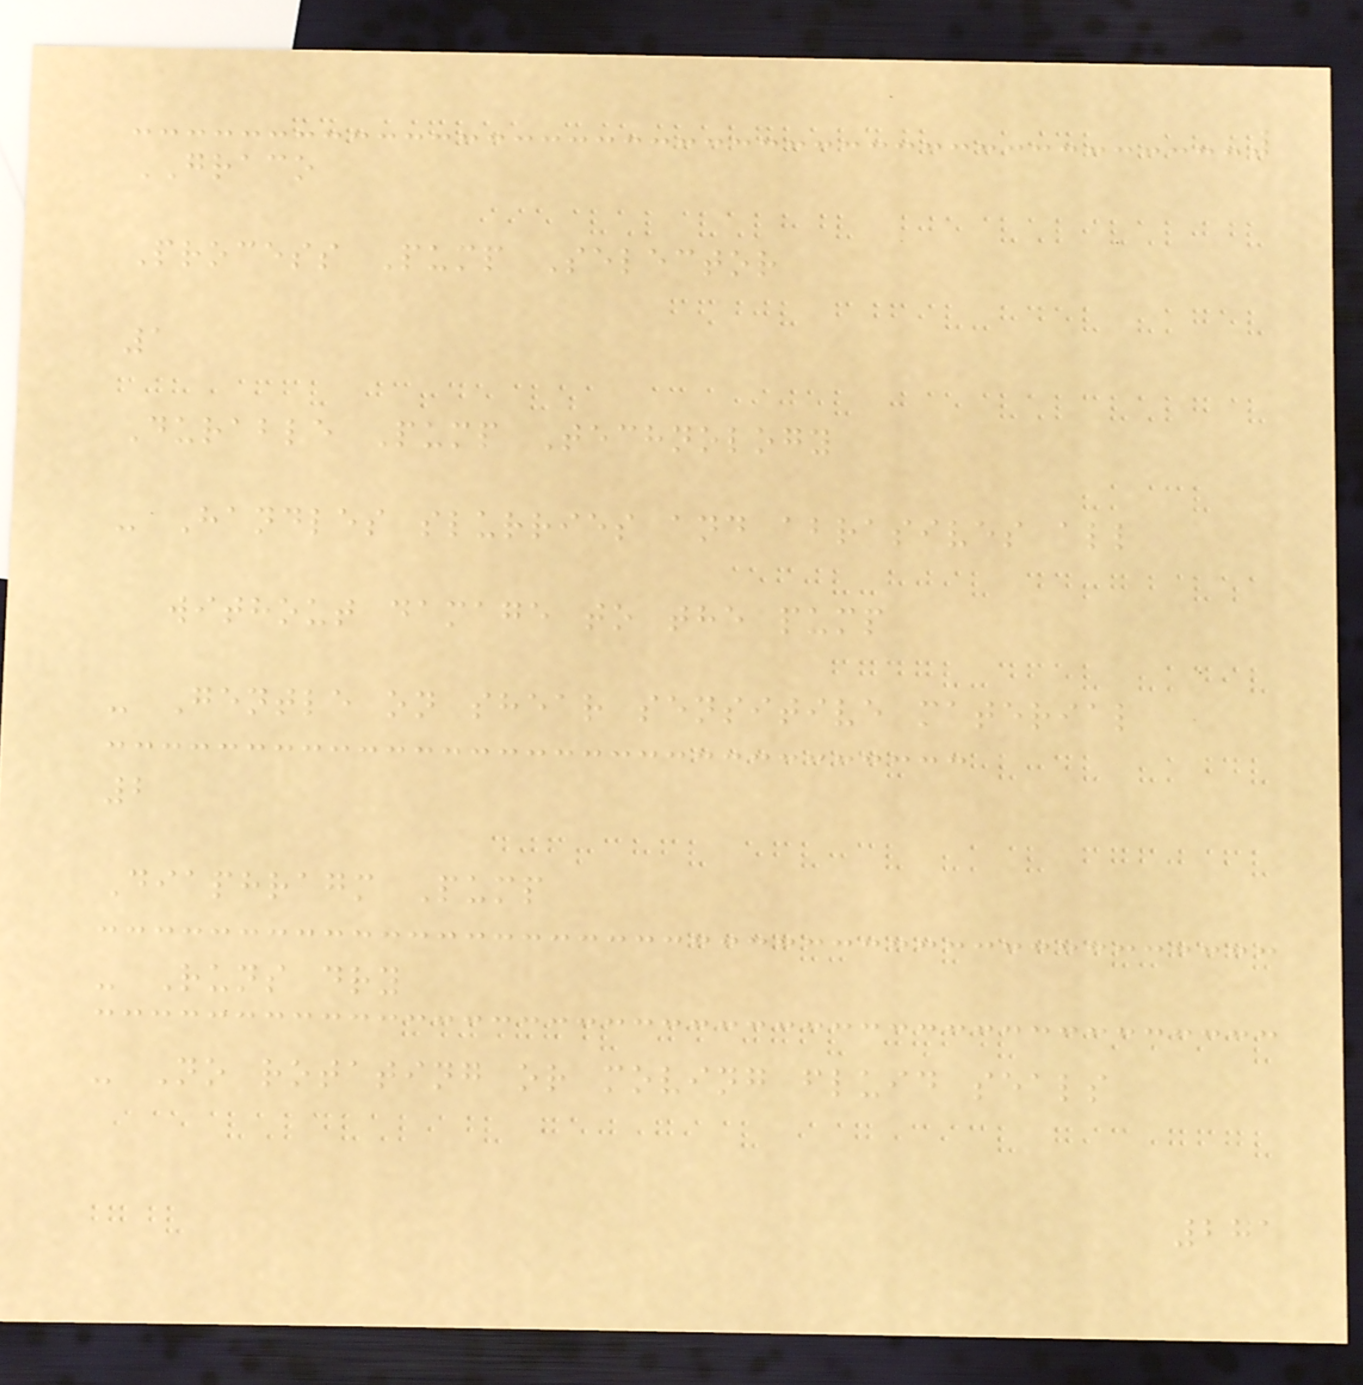GRACO
Process Pump Selector
1
Durable Pump Technology
- Handles slurries and abrasives all
without damage to the pump
- Gentle on shear sensitive material
2
Diaphragm Pump
- Runs dry
- No rotating or moving fluid seals
271
